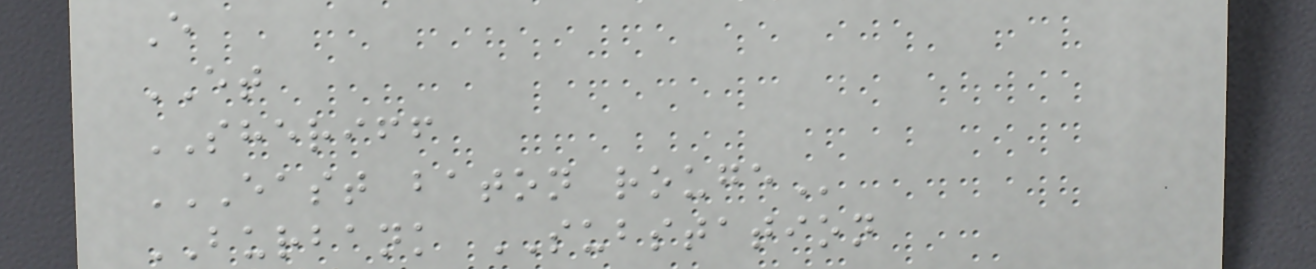E
ET
SHERIFF
EAST BATON ROUGE
BURBANK SUBSTATION
